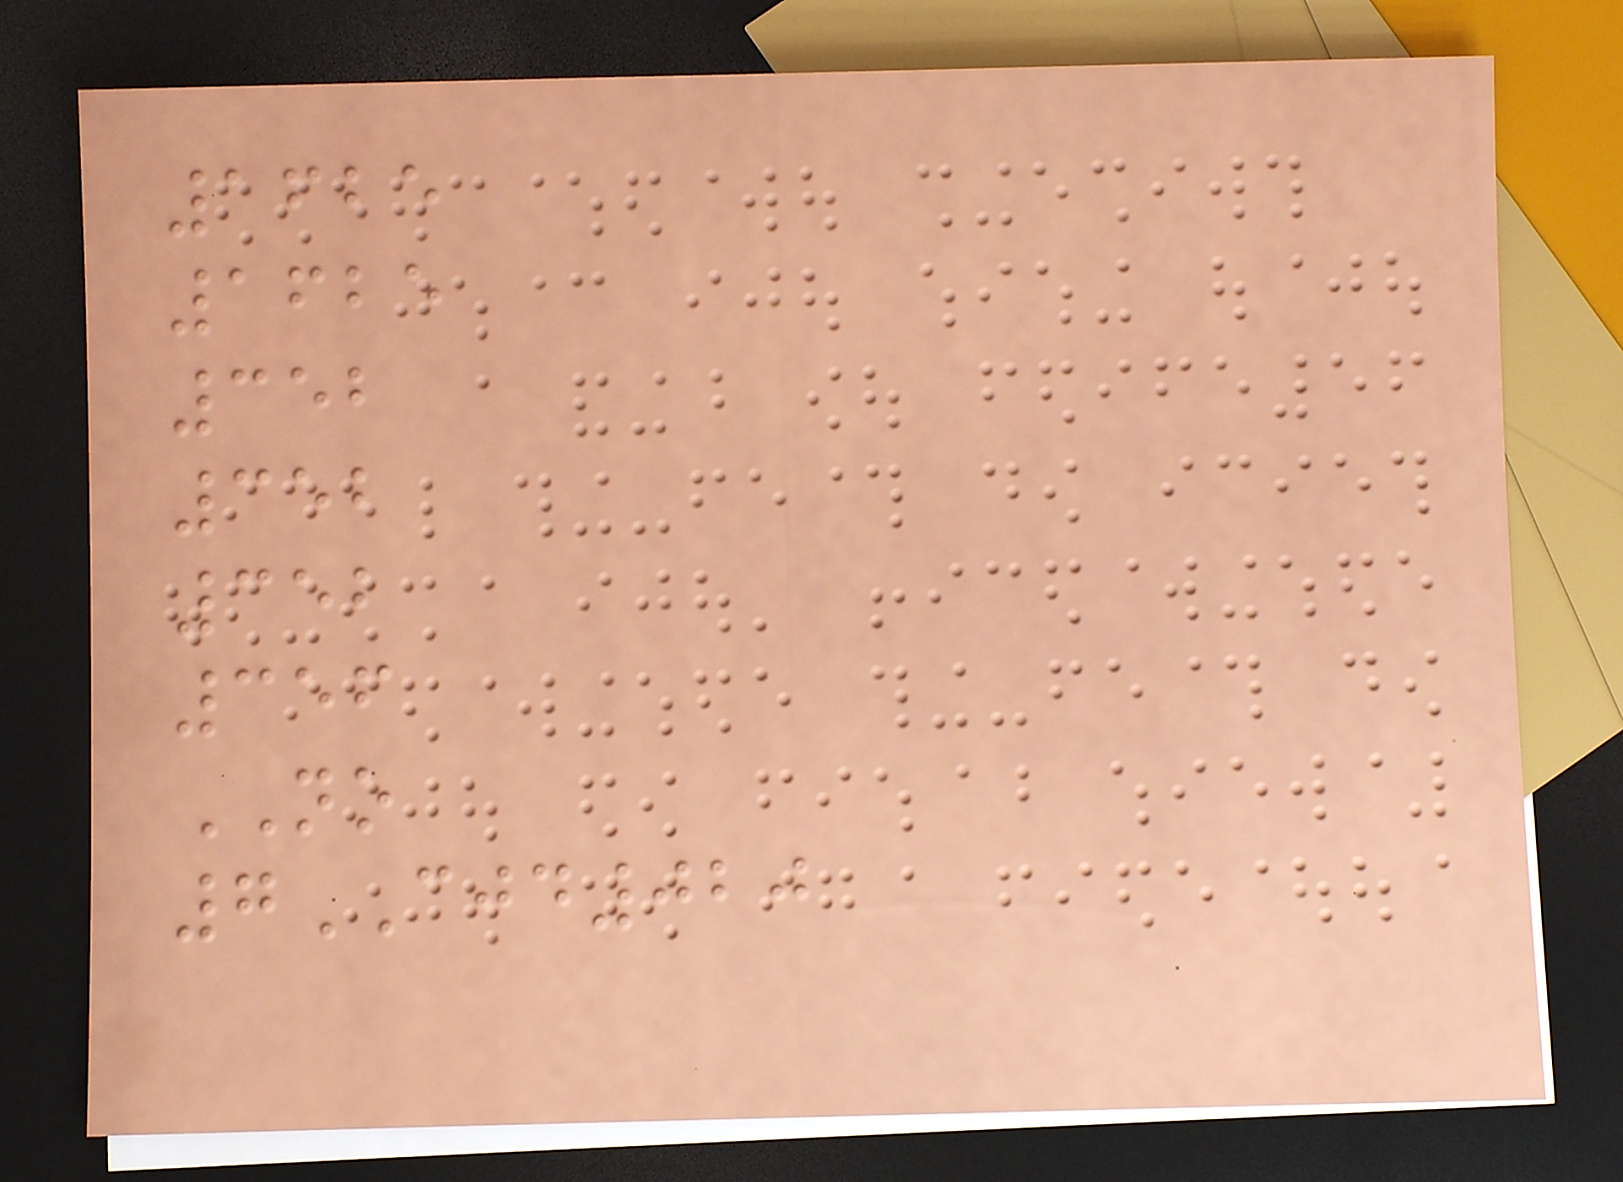1625
1625
352
352
352
356
NO
7CJD020
